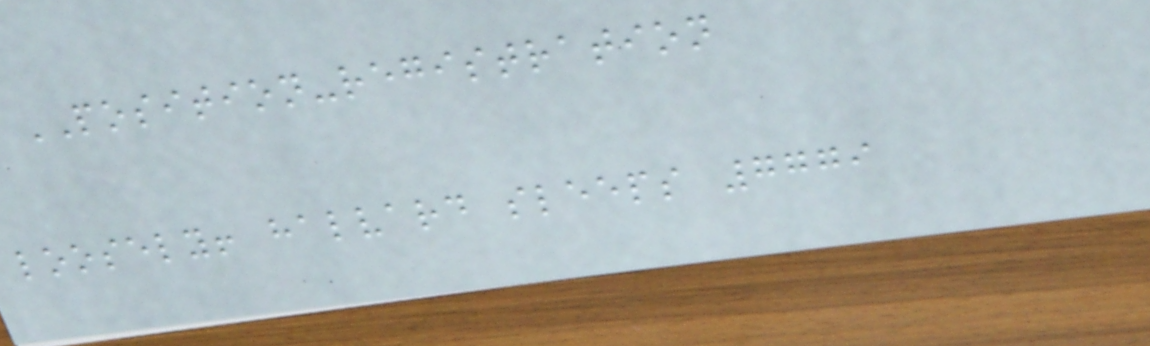POSITION-registration
loosely! halvard sleeps 7779
